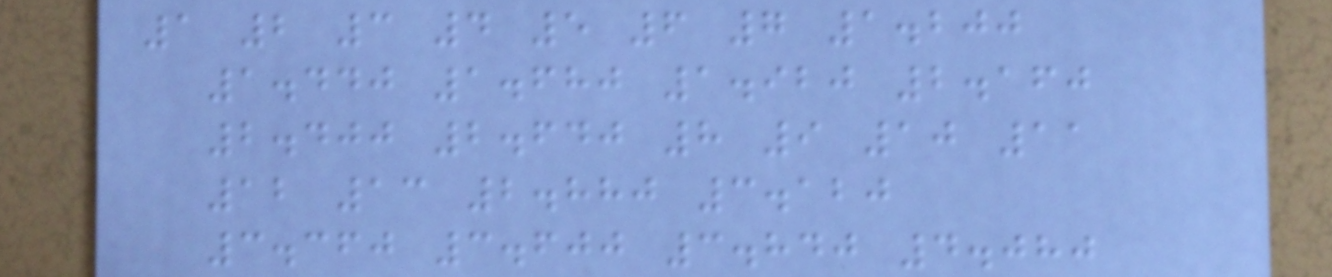1 2 3 4 5 6 7 1.200
1.440 1.680 1.920 2.160
2.400 2.640 8 9 10 11
12 13 2.880 3.120
3.360 3.600 3.840 4.080
